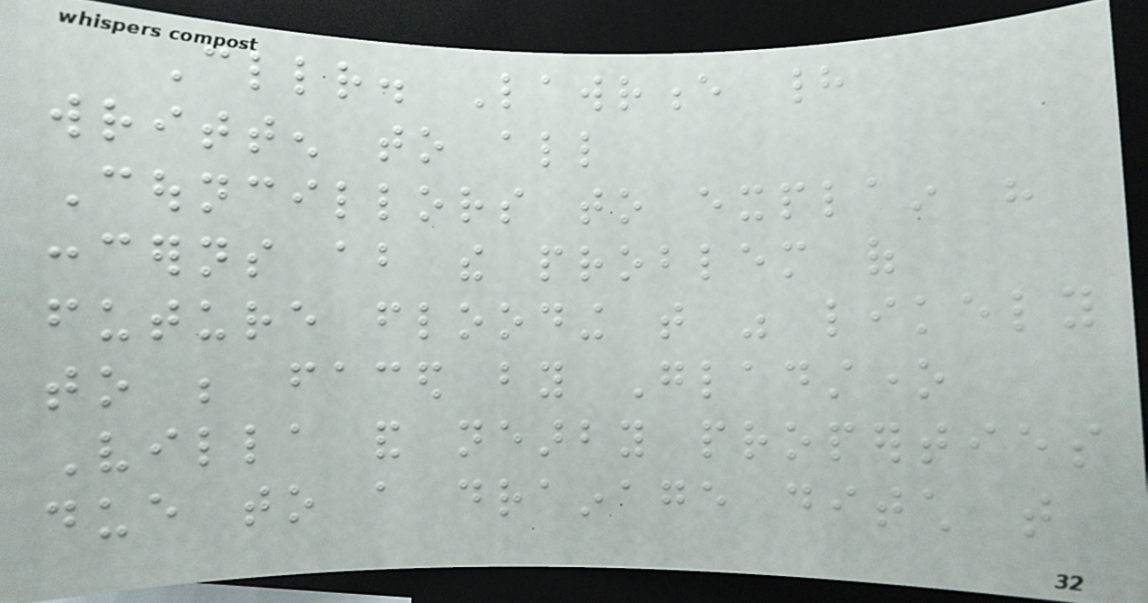Cllr. Lawrence had
written to all
Councillors to explain his
concerns about the problem of
future flooding that was likely
to be faced by Gladstone
Villa and nearby properties
due to a drainage ditch that
